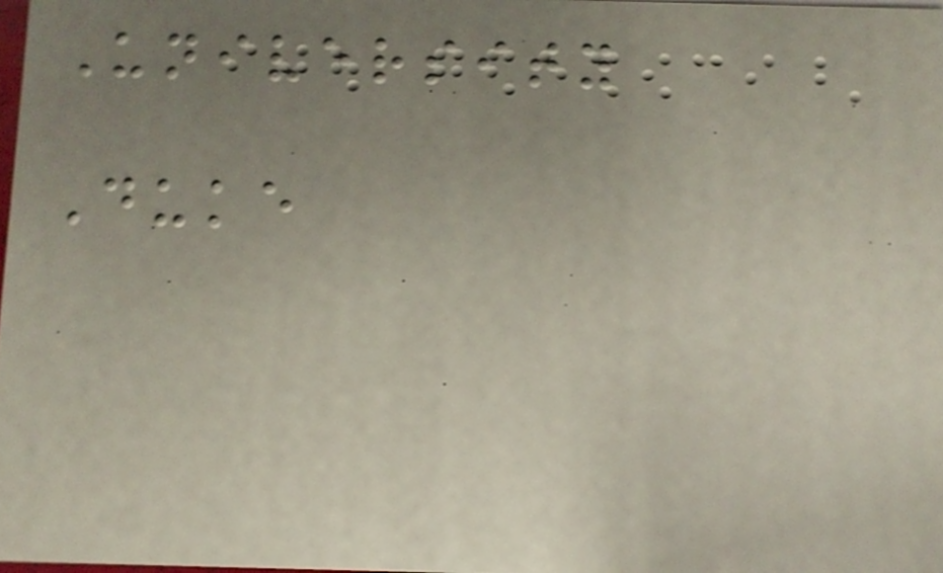University
Duke
